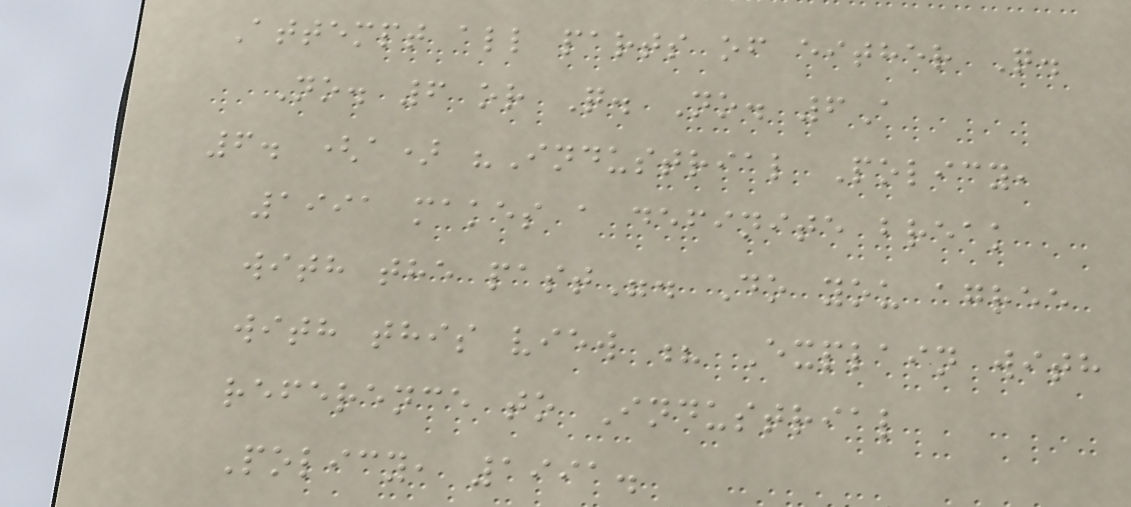Attempt all parts of either Q.
No. 6 or Q. No. 6A
6. (a) "Industrial Policy,
1991 makes a definite break
with the past". Do you agree
with this view ? Explain with
reference to Industrial
Policy, 1991.
